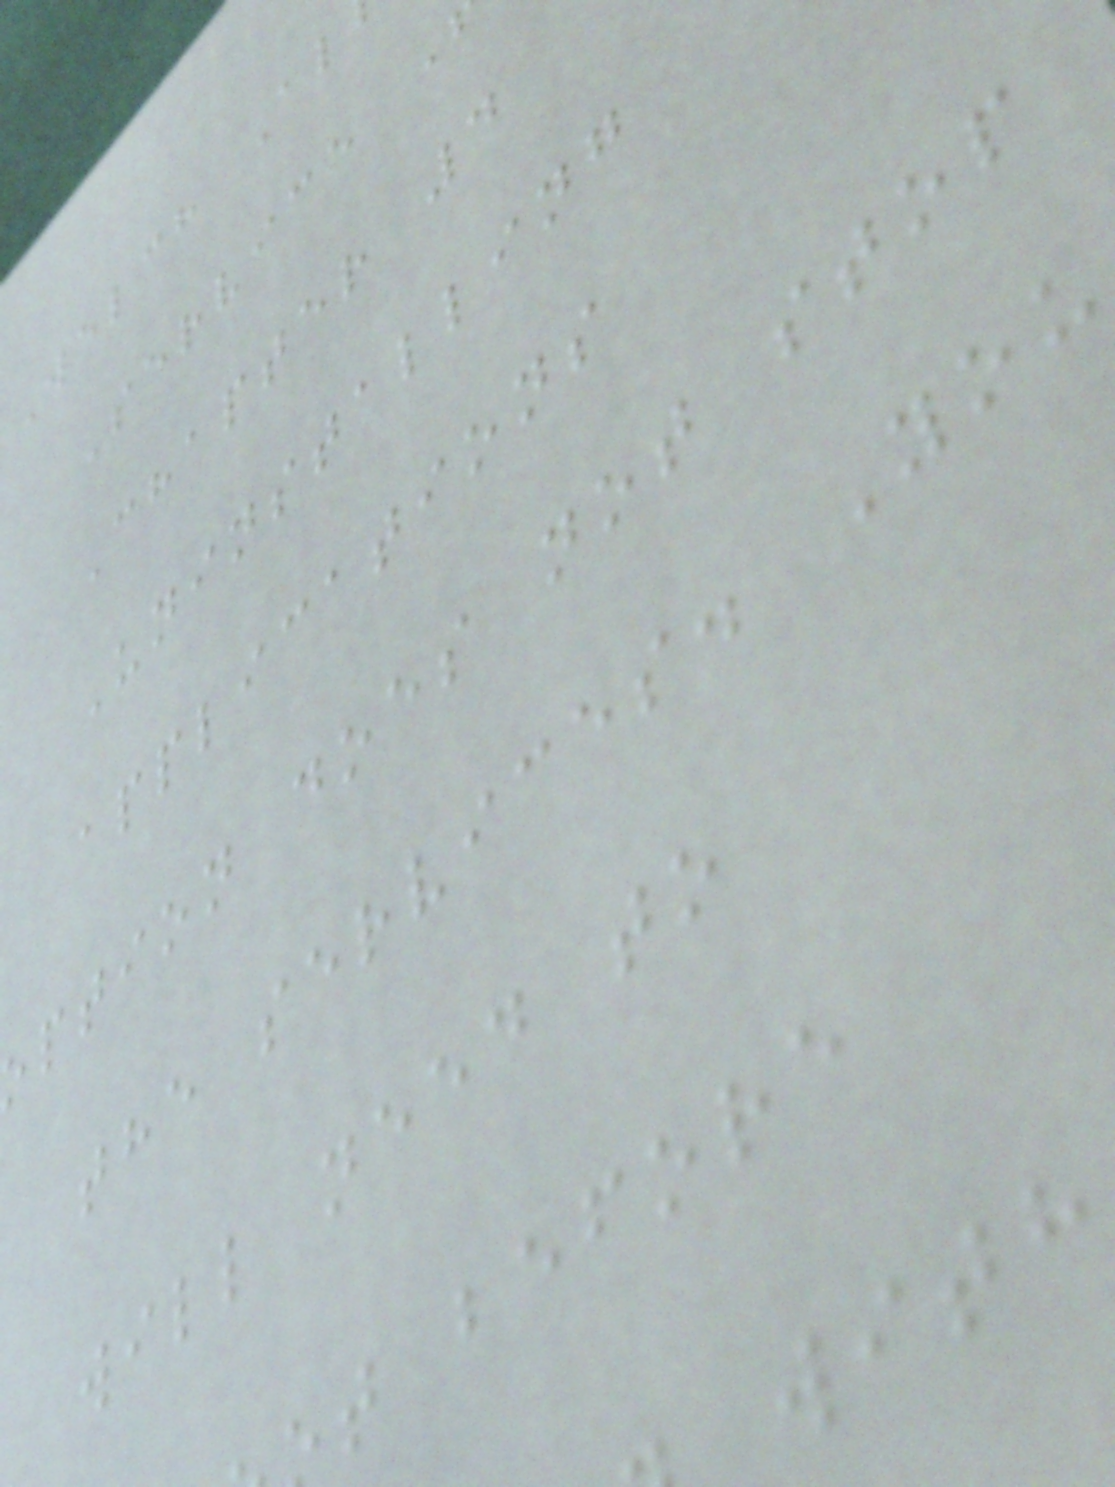Welch Al
Service
Chapter 4
Uninstalling
applications
ption does not stop
the services. You
will need to
t before
with
